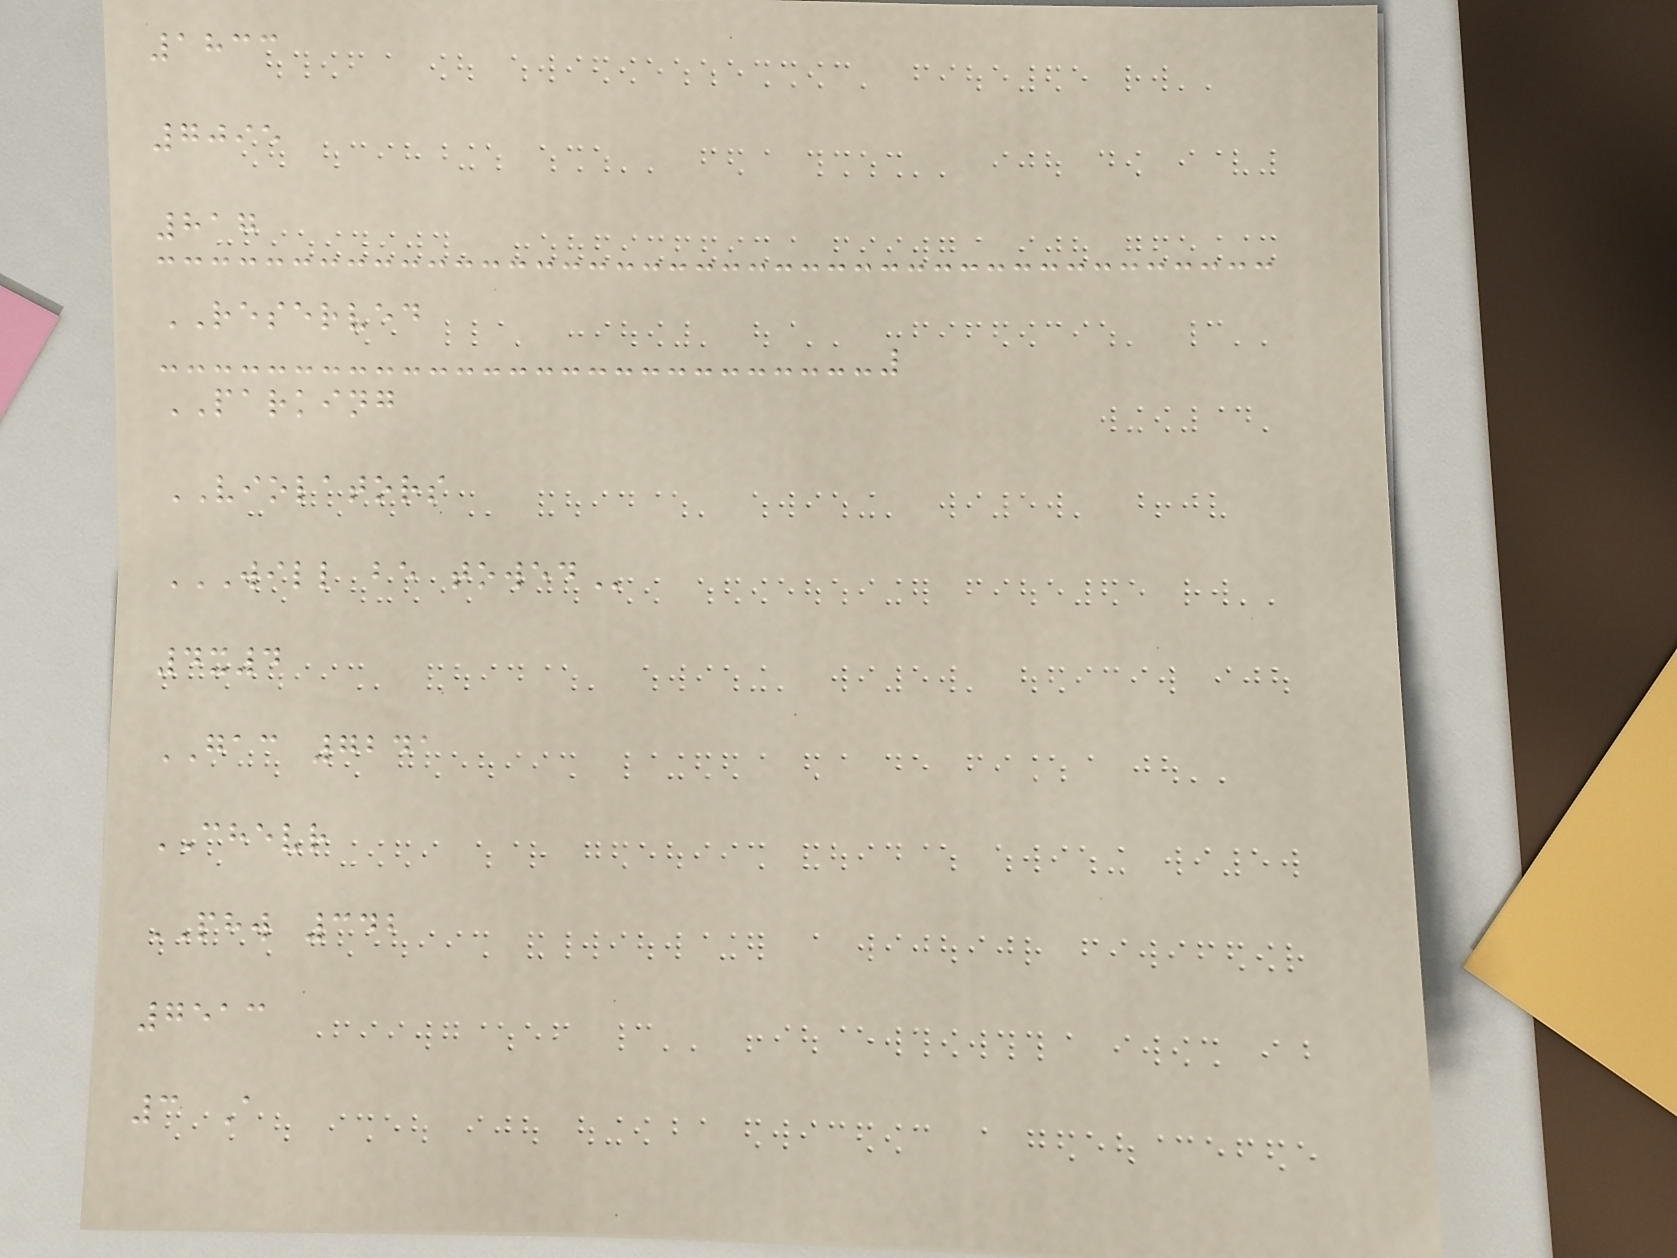1833
7095
817
RESERVED
PARKING
VIOLATORS
WILL BE TOWED
4x4
GAC 7241
CHEVR
PHW 342
7513
3 A
